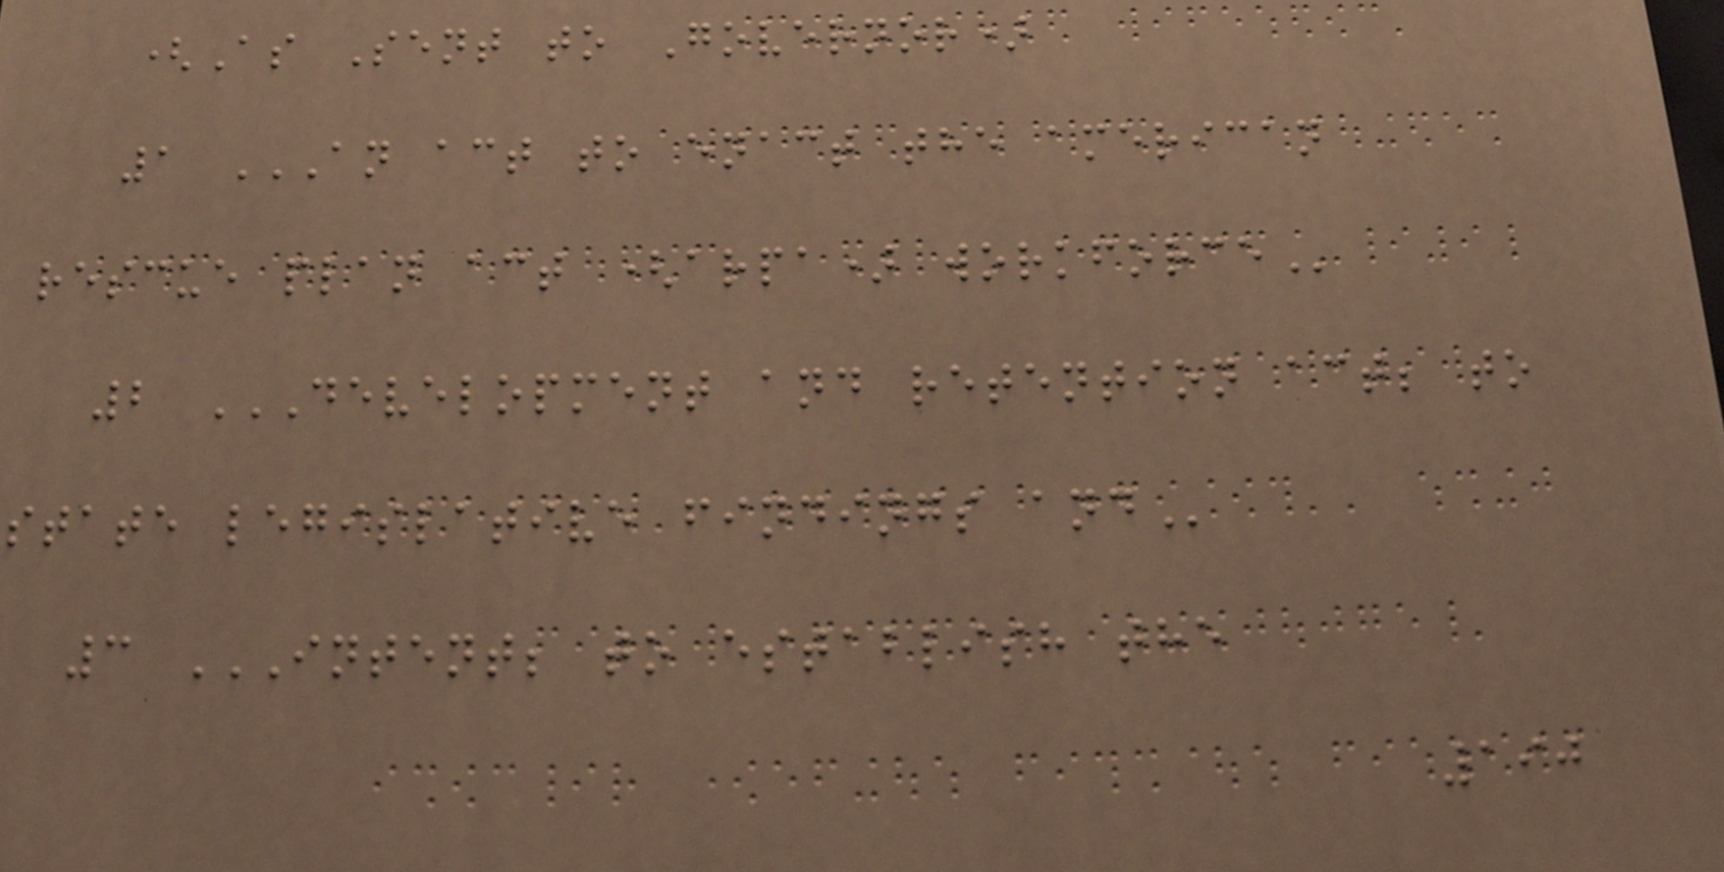(As Sent to Governor)
1 AN ACT TO ENACT THE AMERICAN
RESCUE PLAN ACT (ARPA) WORKFORCE
2 DEVELOPMENT AND RETENTION ACT; TO
STATE LEGISLATIVE FINDINGS AND
3 INTENT; TO ESTABLISH THE
190
